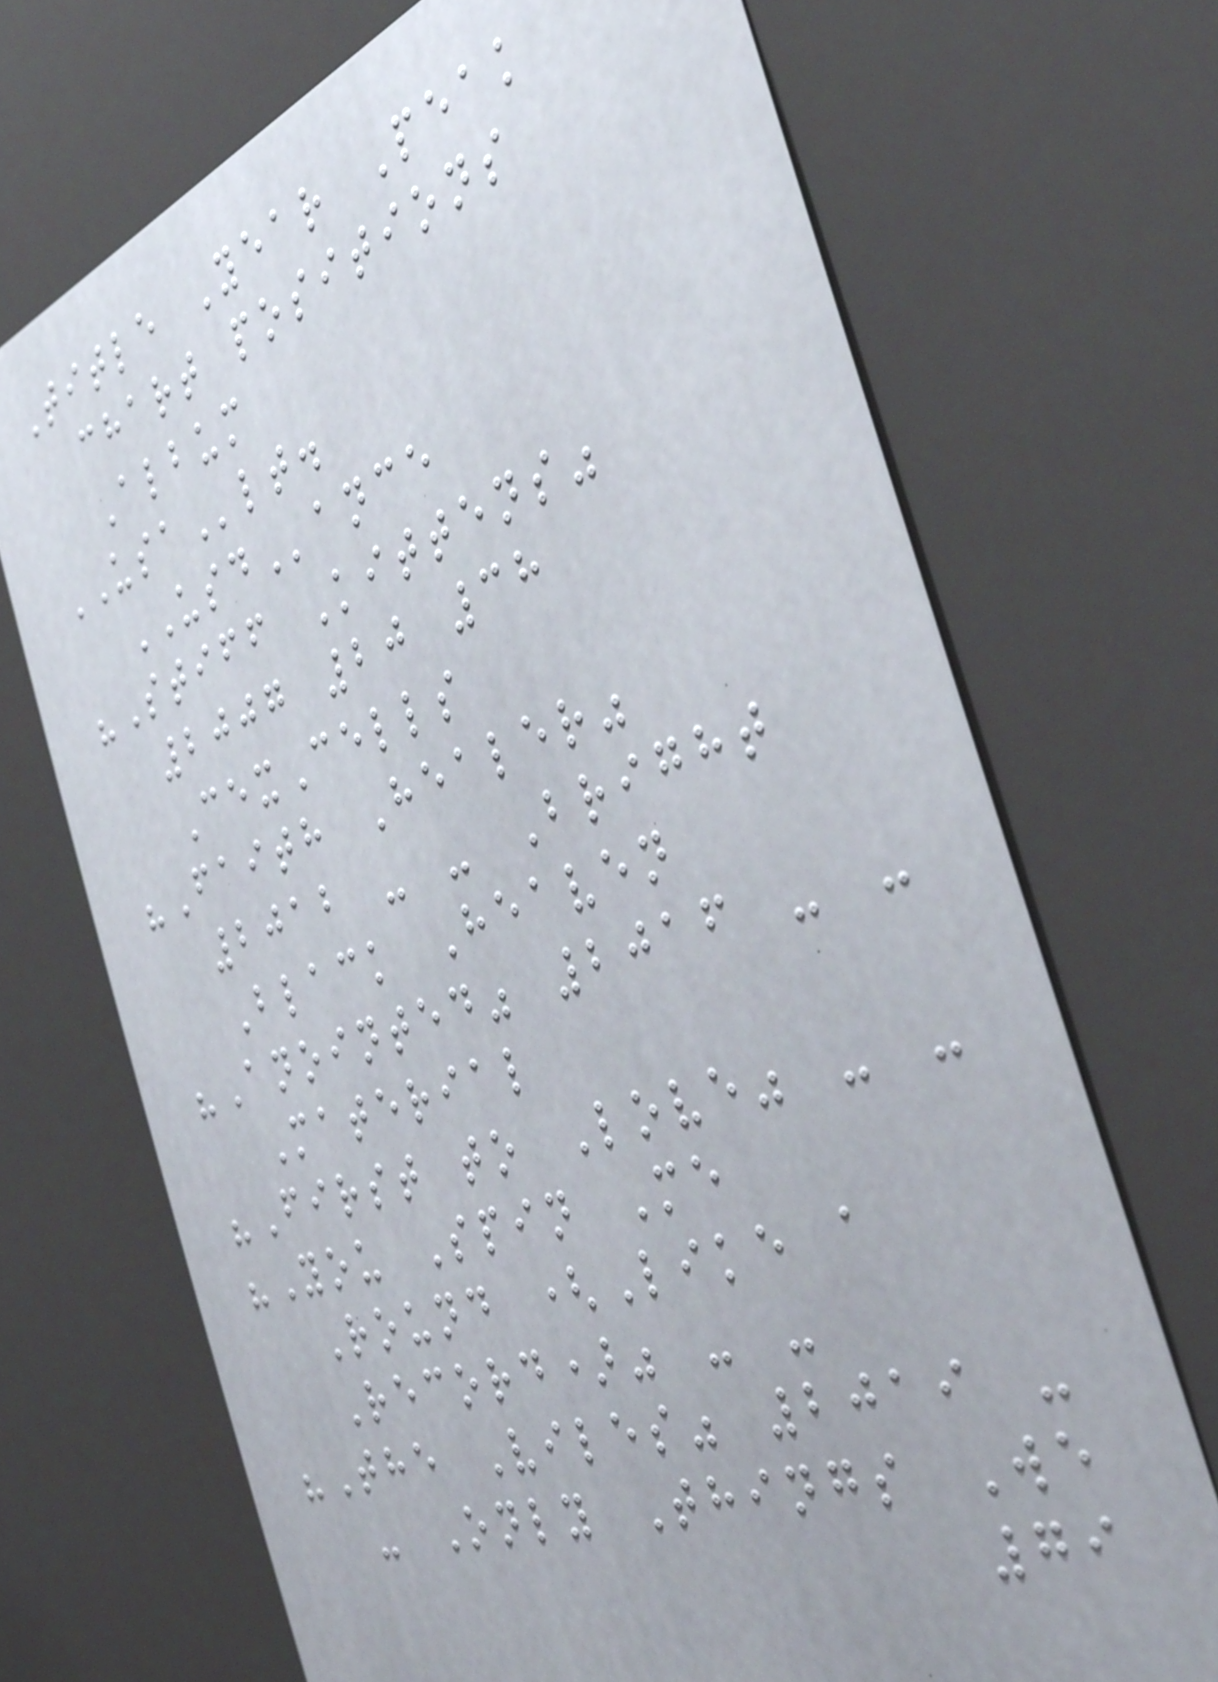Title Year Peak
chart positions
Album
USAlt.
USDance
"Stiff Kittens"
2007 20 38
CexCells
"Faith Healer"
2012 - - Bright
Black Heaven
"Anointed" 2016 - -
Material
"First to Love" - -
"You Spin Me
Round (Like a
Record)" - -
"The Viles" 2019 -
- Only Things We
79
